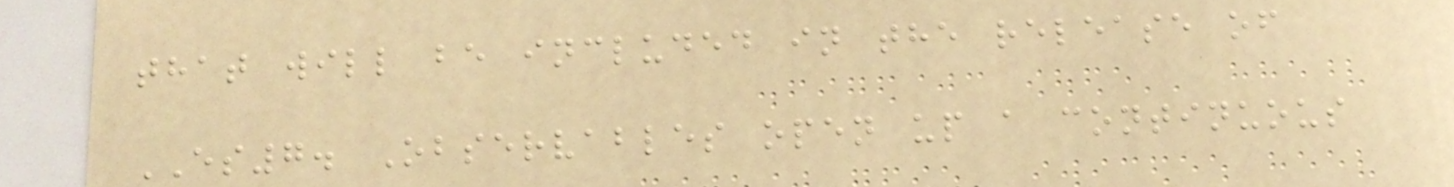that will be included in the release of
ES7. Observables open up a continuous
